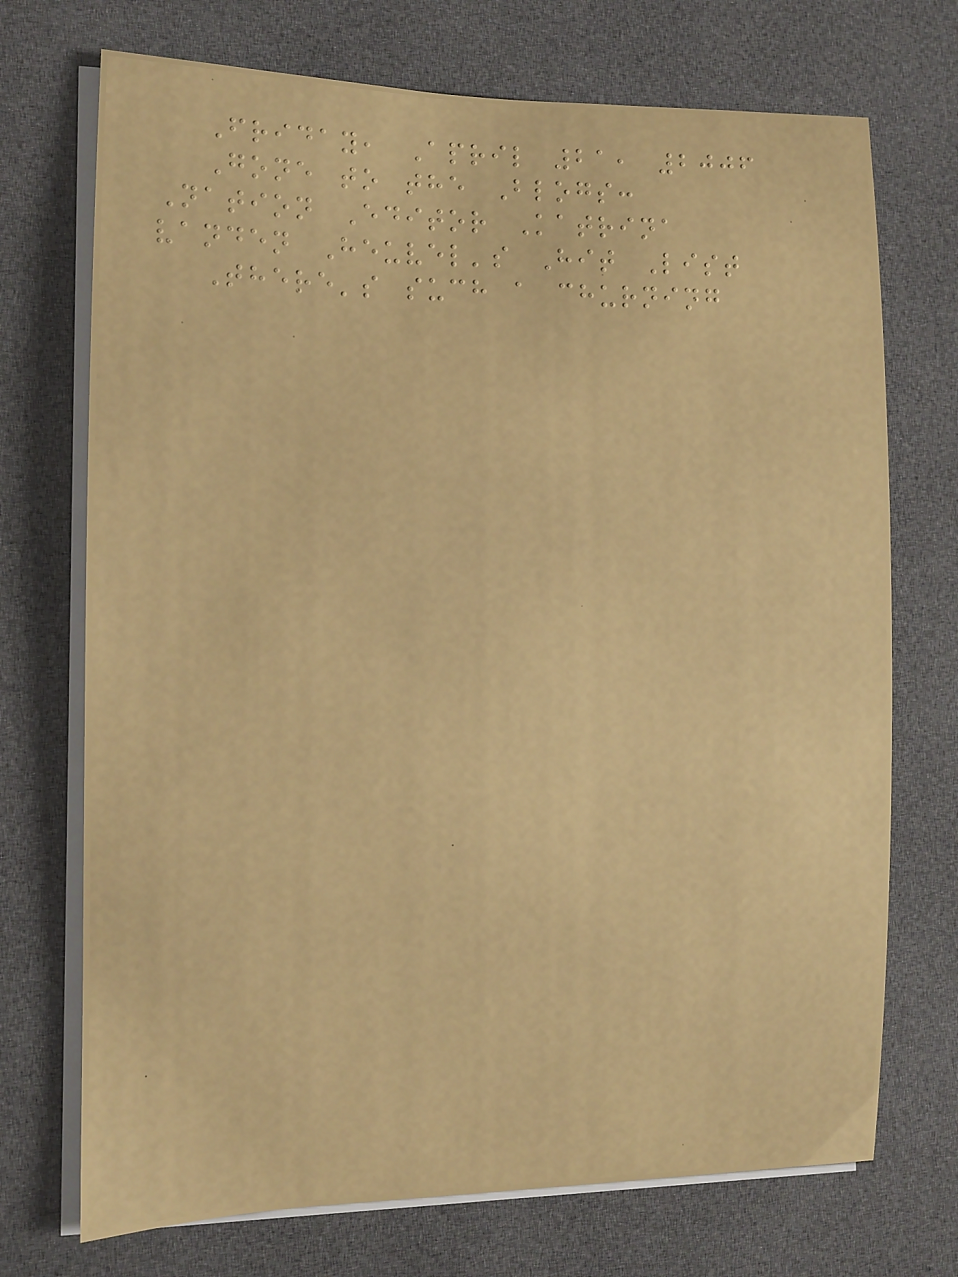Friday, April 21, 2006
Gone to the Blogs:
Nation Editor Katrina
vanden Heuvel's Hit List
There's such a churning
